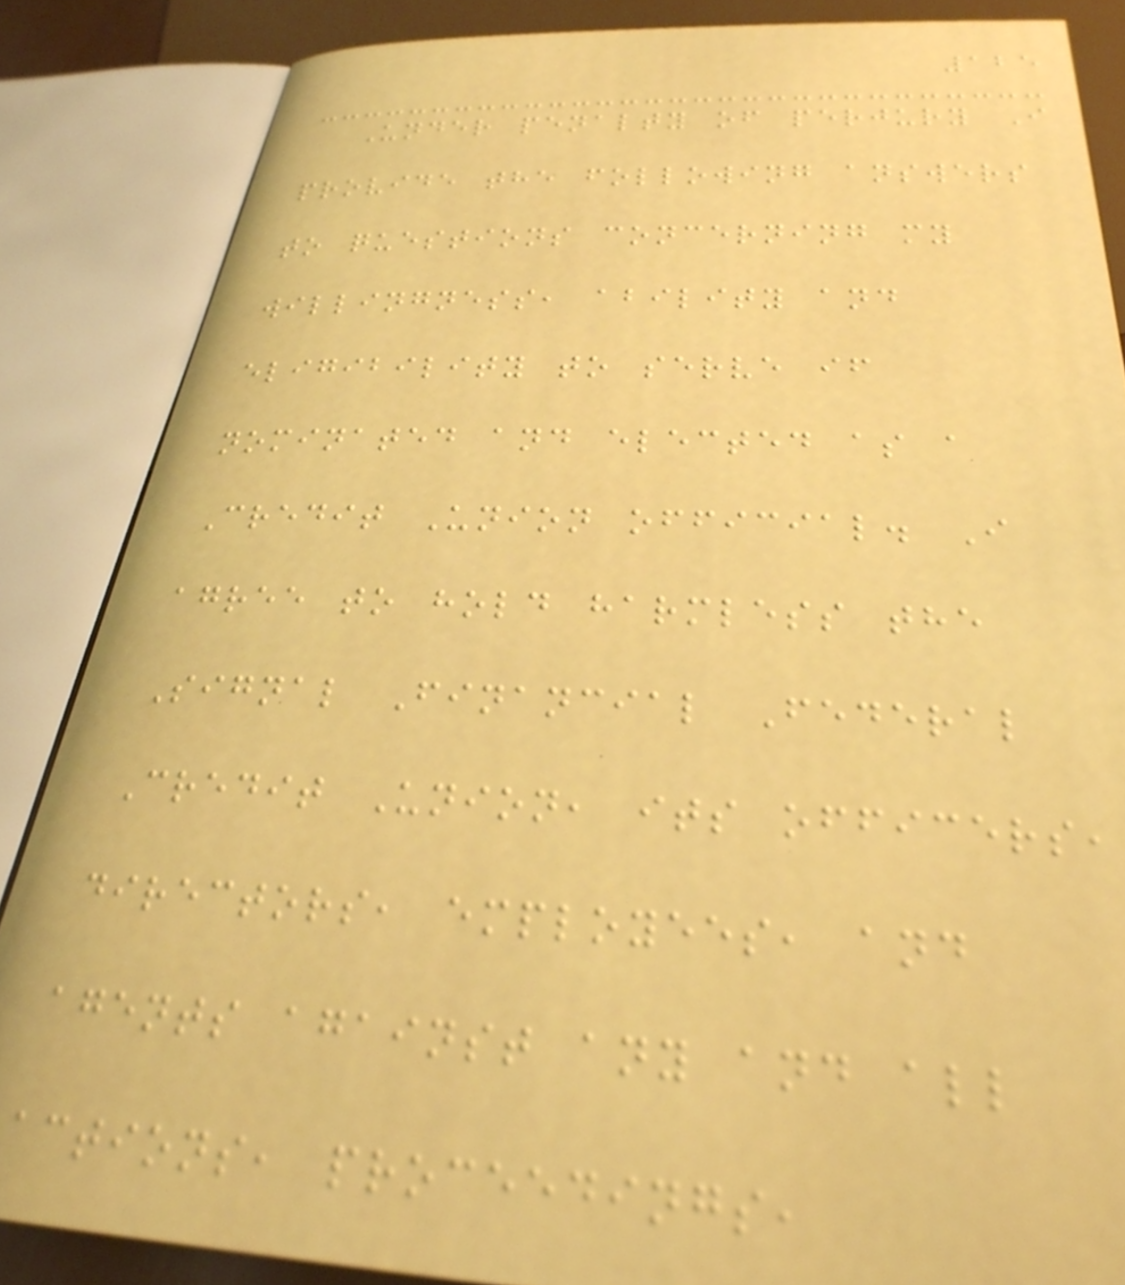125
Under penalty of perjury I
provide the following answers
to questions concerning my
willingness, ability and
eligibility to serve if
nominated and elected as a
Credit Union official. I
agree to hold harmless the
Signal Financial Federal
Credit Union, its officers,
directors, employees, and
agents against any and all
actions, proceedings,
